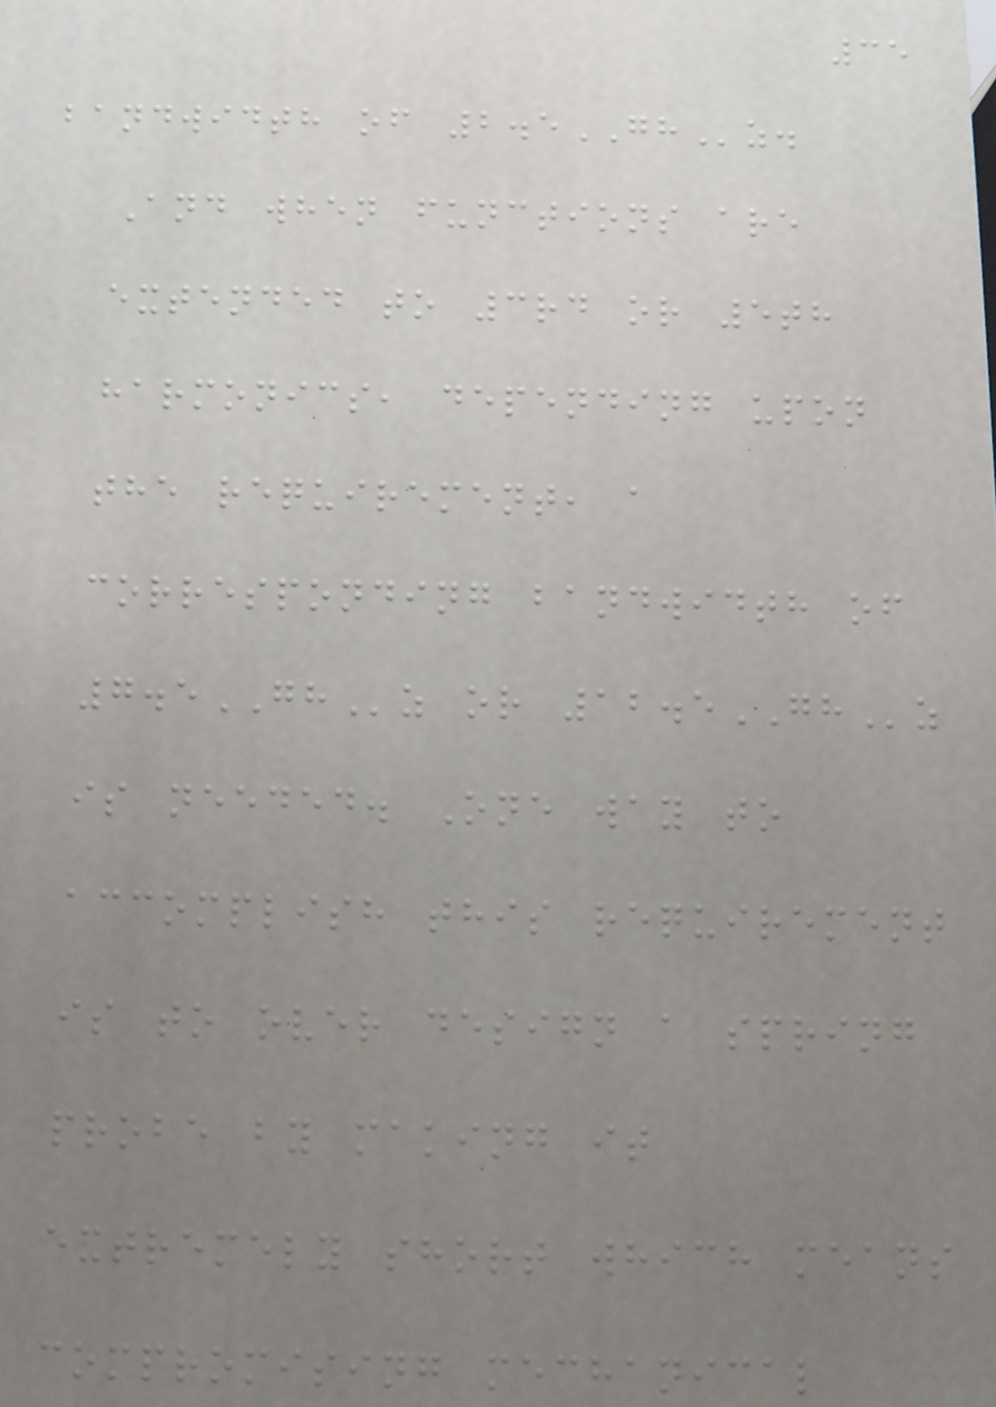35
bandwidth of 2.5GHz.
And when functions are
extended to 3rd or 5th
harmonics, depending upon
the requirement, a
corresponding bandwidth of
7.5GHz or 12.5GHz
is needed. One way to
accomplish this requirement
is to over design a spring
probe by making it
extremely short which means
compromising mechanical
